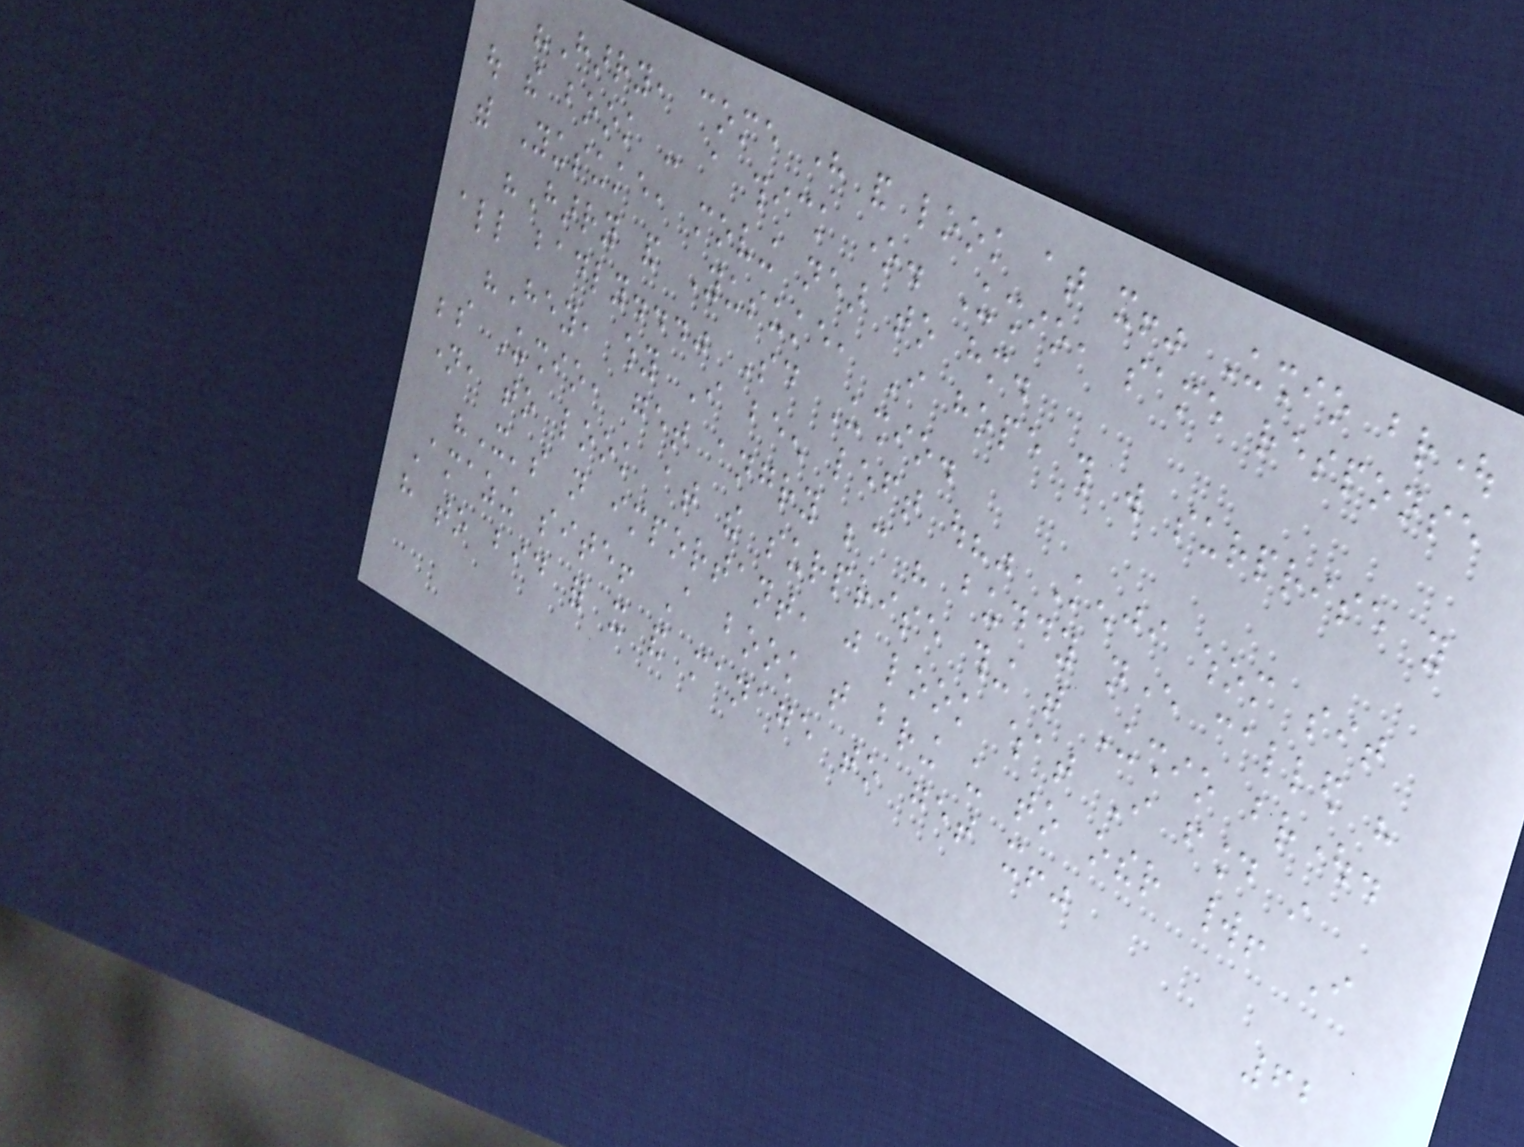"Harry, come here and look at it!" Ushio brought
out the book - a thick one. Ushio, same response
with Yusuke, moving near to him.
"Harry and Yusuke, I hope this will surprise you
all badly..." Said Ushio.
"Hey, why I been left out?" Kenji whom sit
beside Ushio, get angry because his buddy never called his
name, to look at the surprise thing that Ushio brought.
"It's not important, just look what I found in
Amazing site! A book that bring us to other world! I
have to bid for it and manage to get it!"
62
